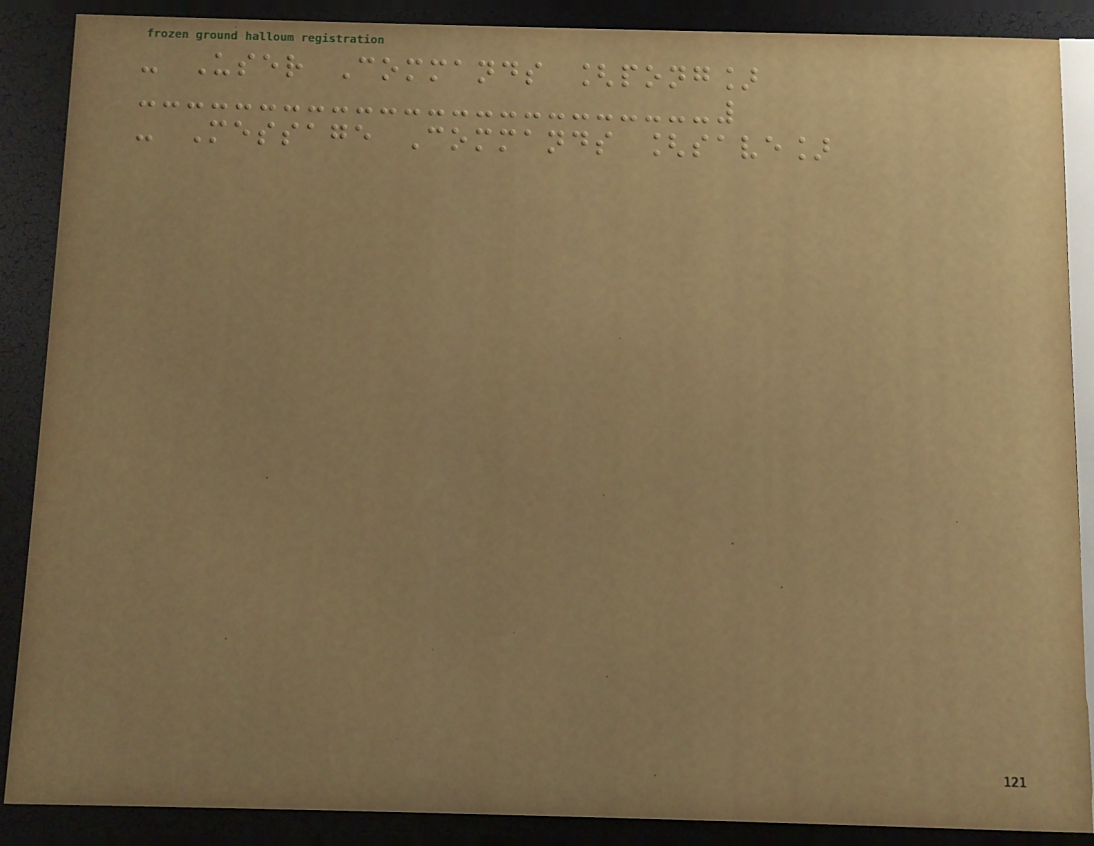- User Commands [pong]
- Message Commands [save]
